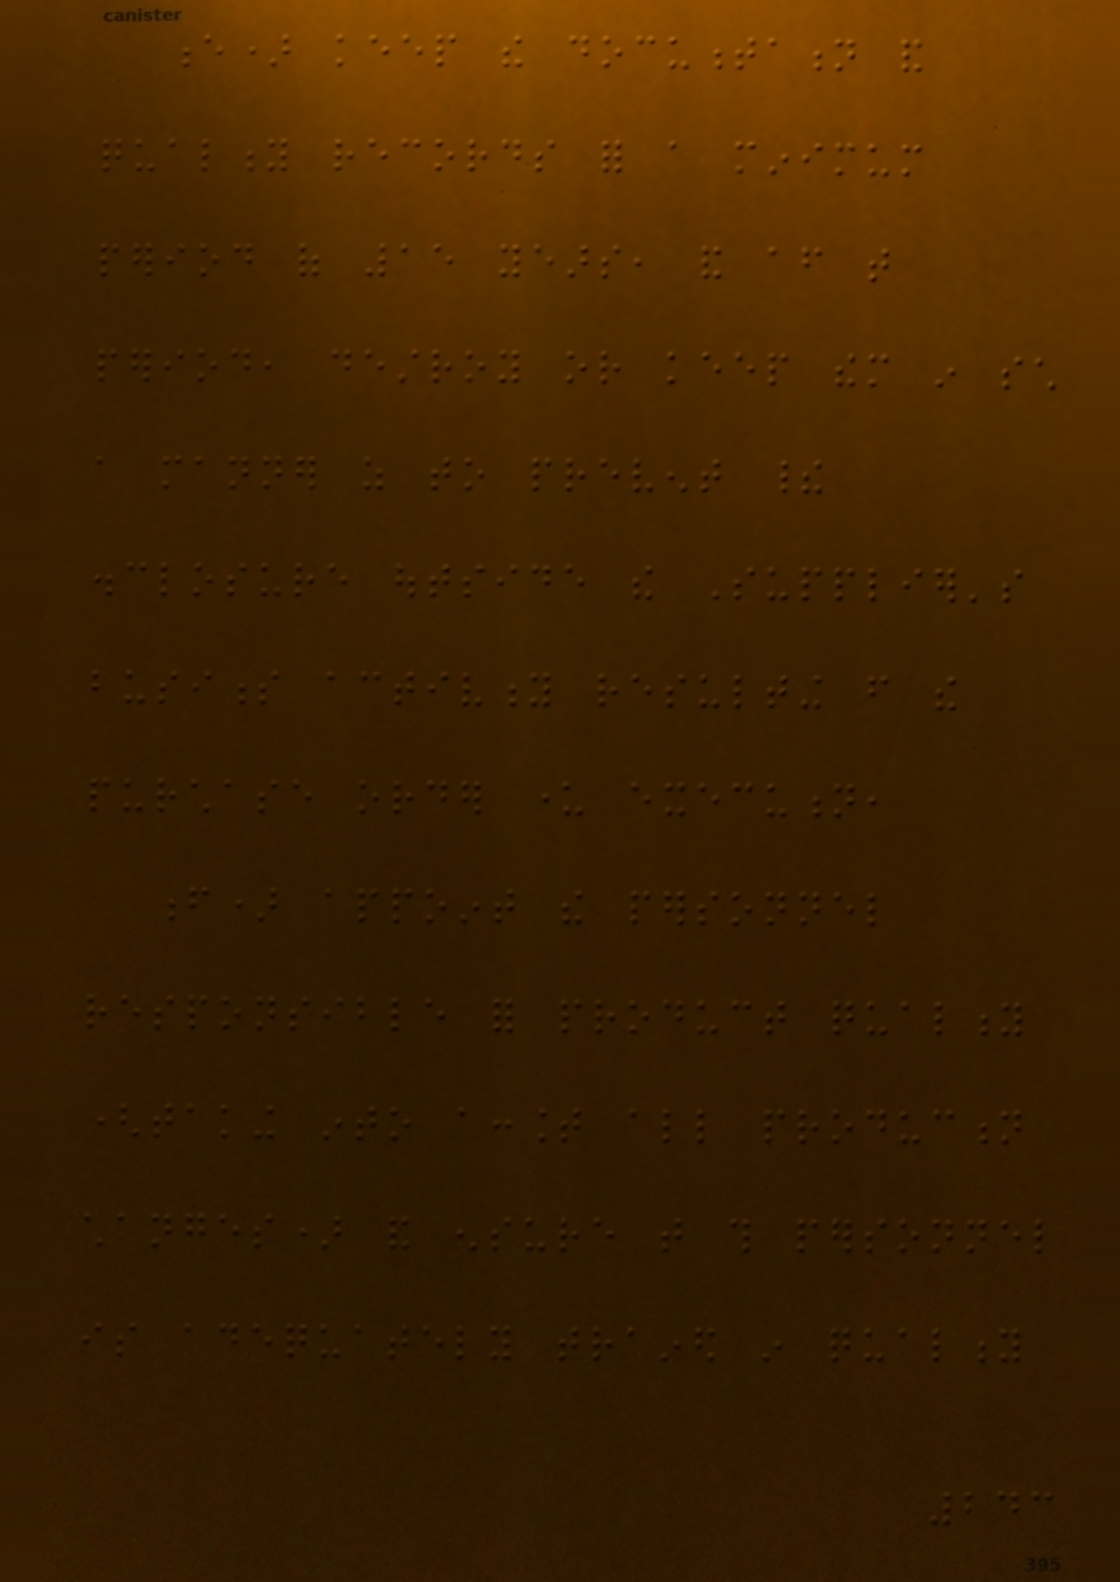e) keep the documentation and
quality records for a minimum
period of 15 years, and after that
period, destroy or keep them in such
a manner as to prevent their
disclosure outside the Supplier's
business activity resulting from the
purchase order under execution,
f) appoint the personnel
responsible for product quality
(taking into account all production
changes) and ensure that this personnel
is adequately trained in quality
243
